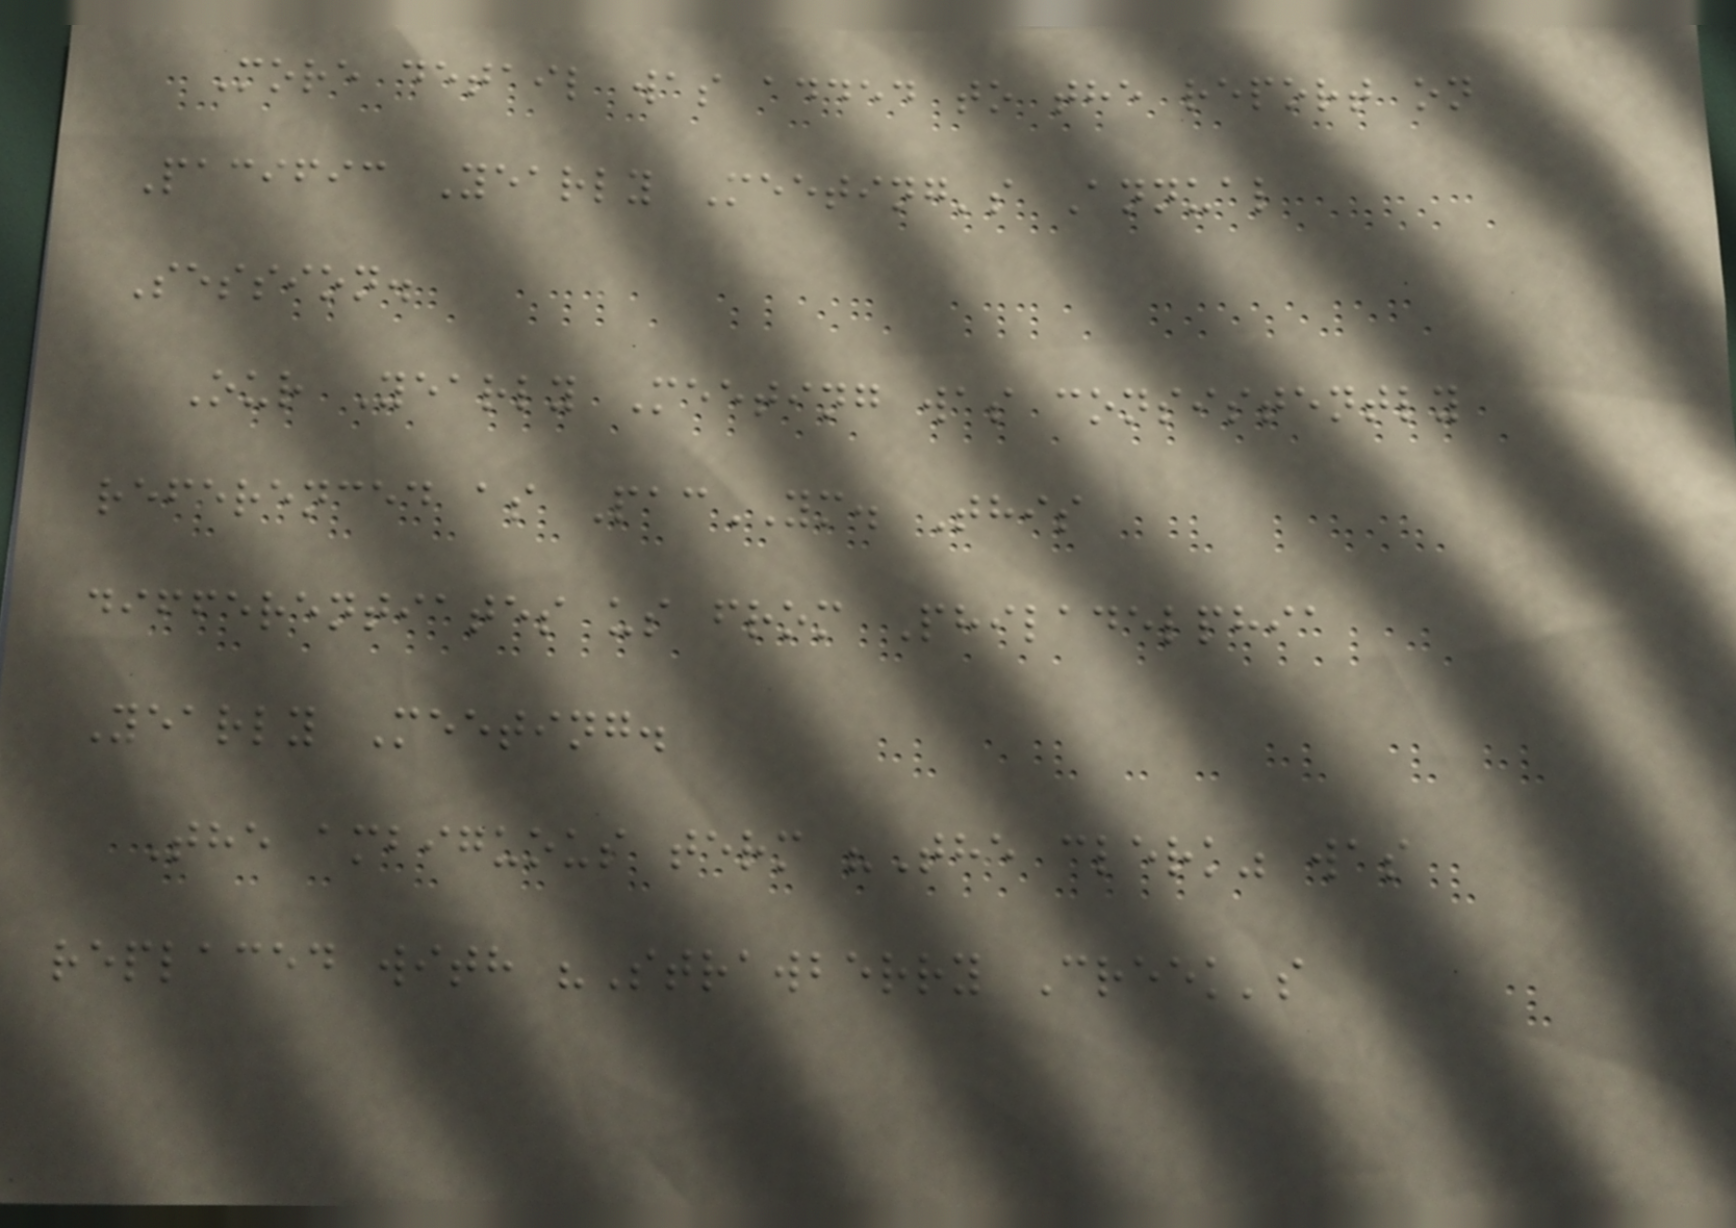More detail was added to the report on
Pacific Yearly Meeting's Annual
Session.
Our Yearly Meeting was consistently
referenced as PacYM. This
differentiates us from Philadelphia
Yearly Meeting.
The ambiguous term "The clerk" was
replaced with "Strawberry Creek's
